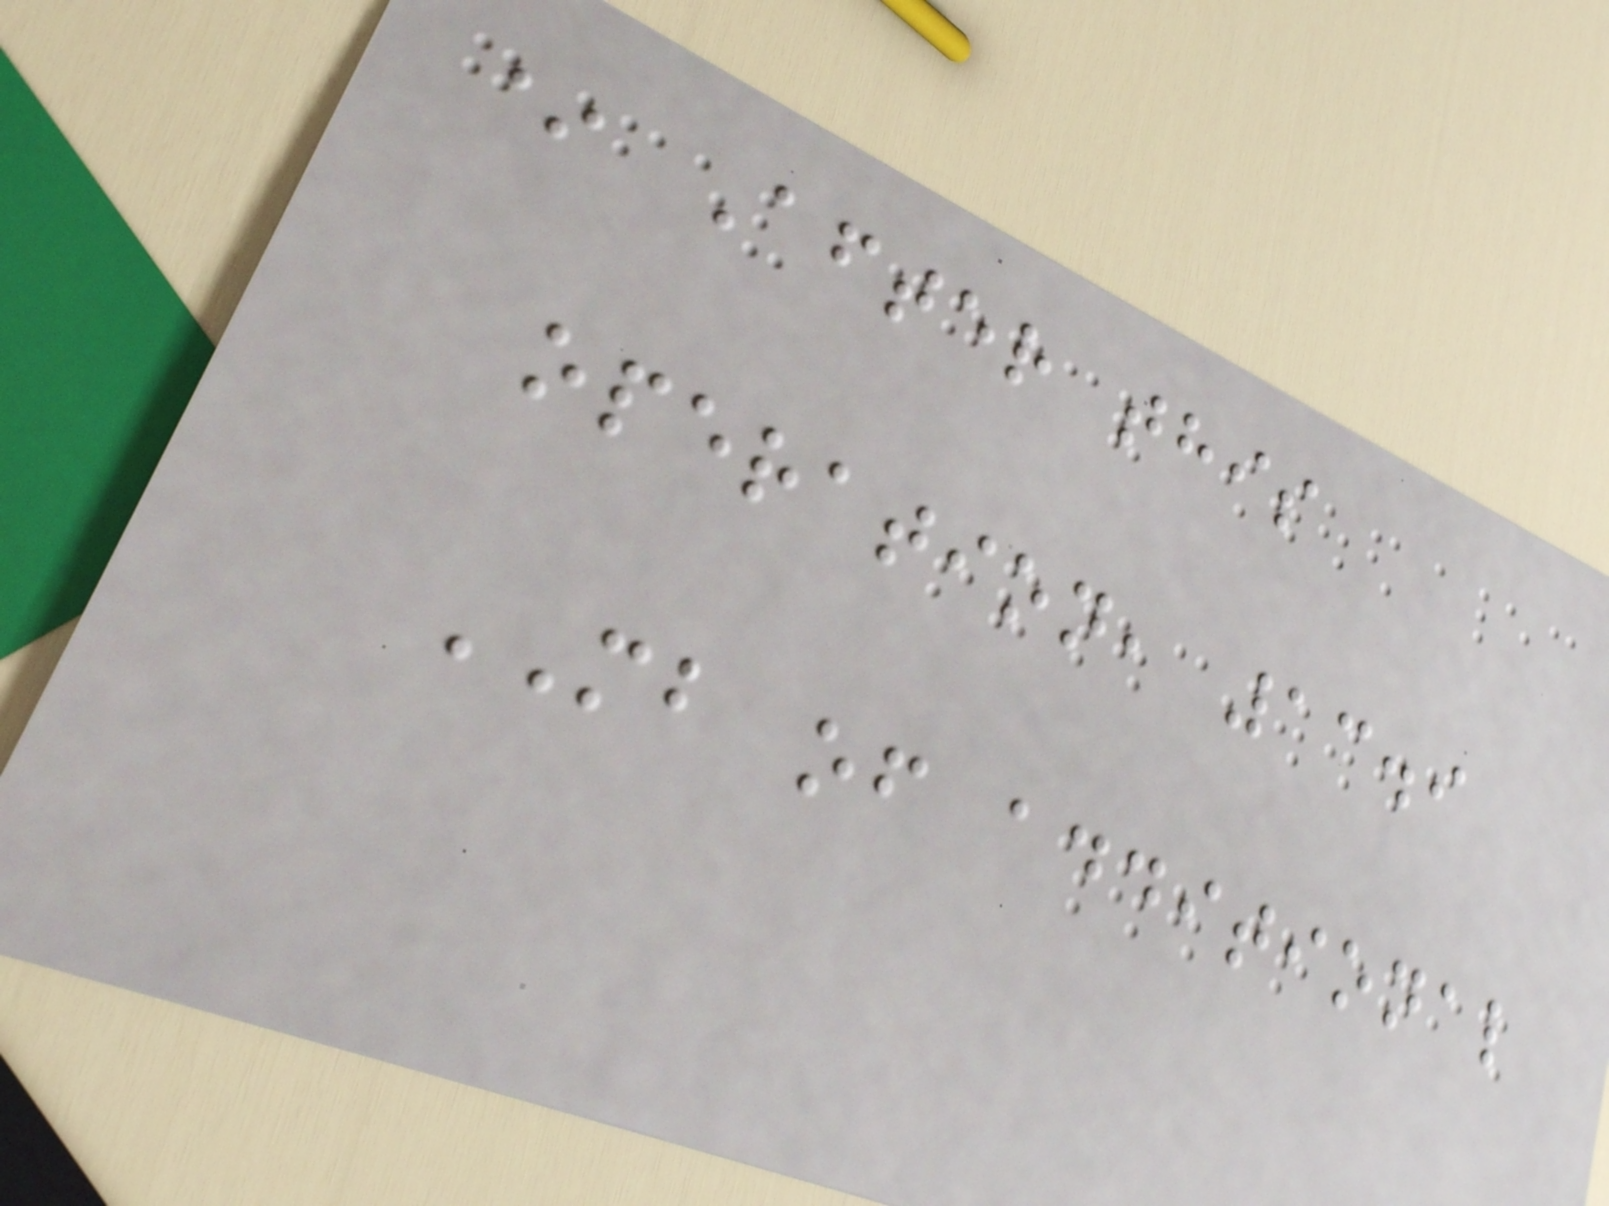* After this
operation, 13.9
MB of additional
